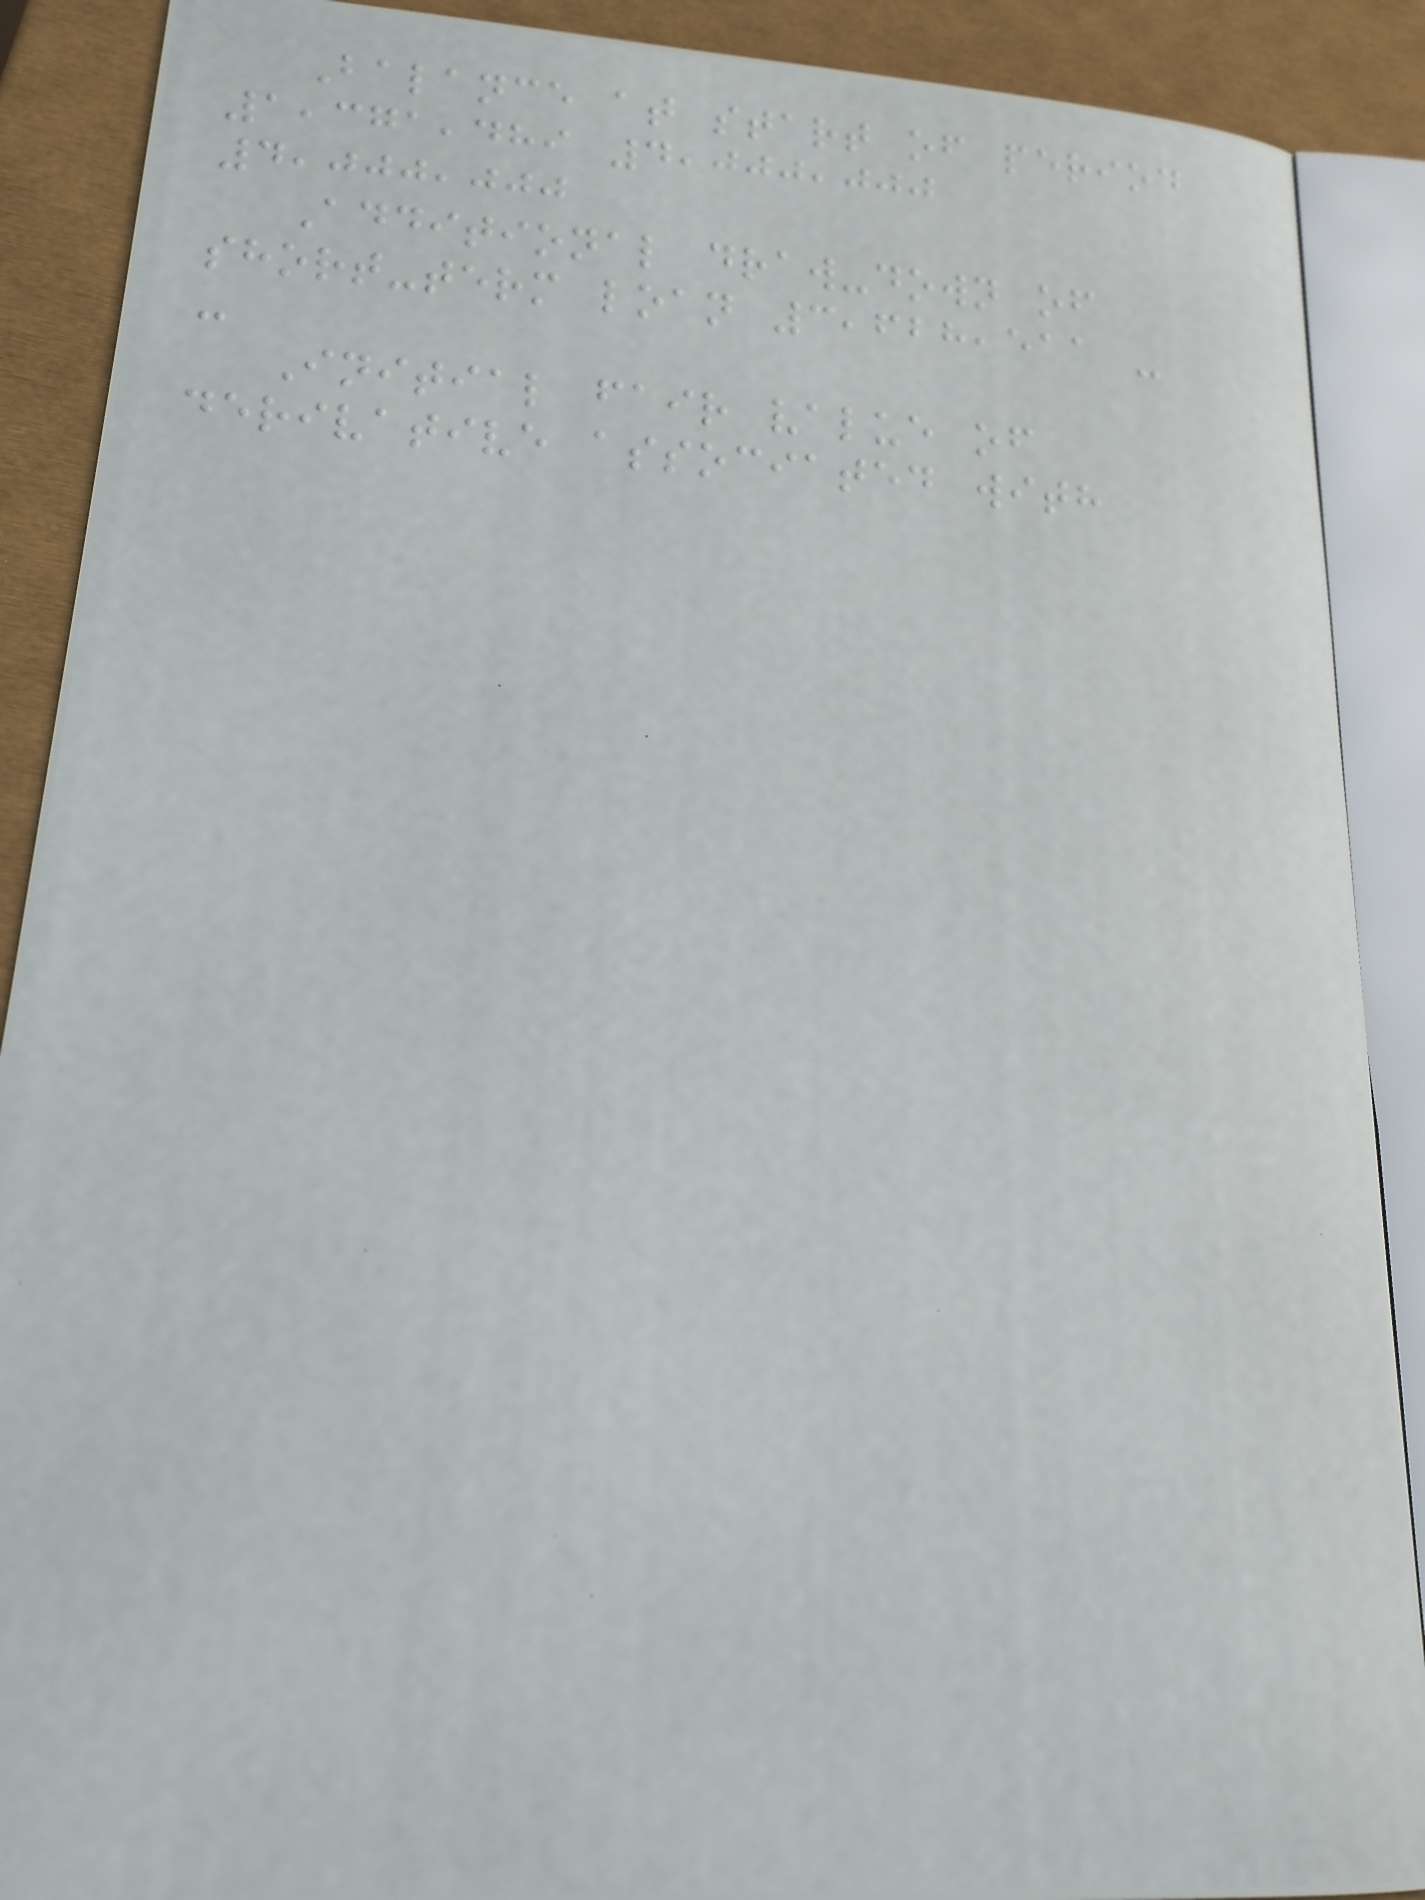Balance at start of period
1,371,489 4,000,000
4,000,000
Additional draw-down of
short-term loan 3,628,511 -
-
Initial fair value of
derivative associated with
